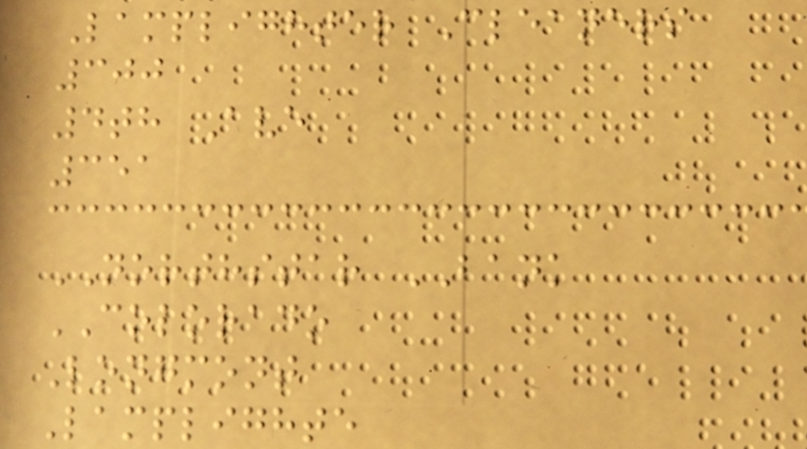Lamplighter Cleaners
300
4th Ave
351
NORTHSTAR BANK
COLORADO
Longmont
Lamplighte
